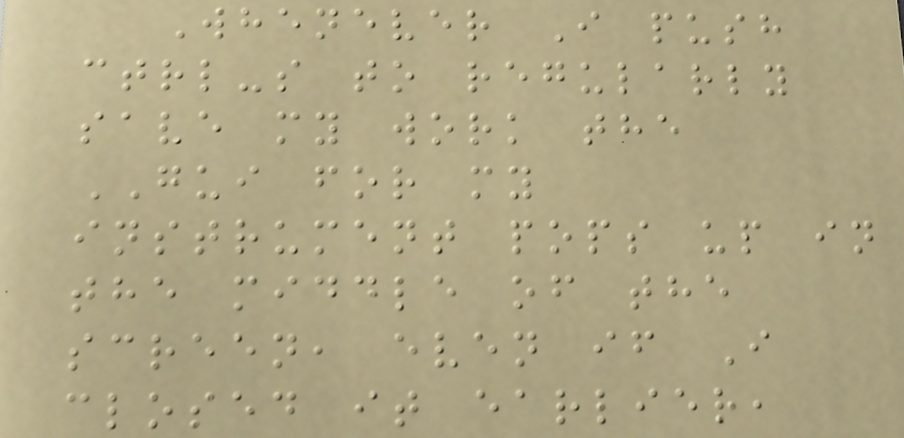Whenever I push
ctrl-s to regularly
save my work the
GUI for my
instrument pops up in
the middle of the
screen, even if I
closed it earlier,
